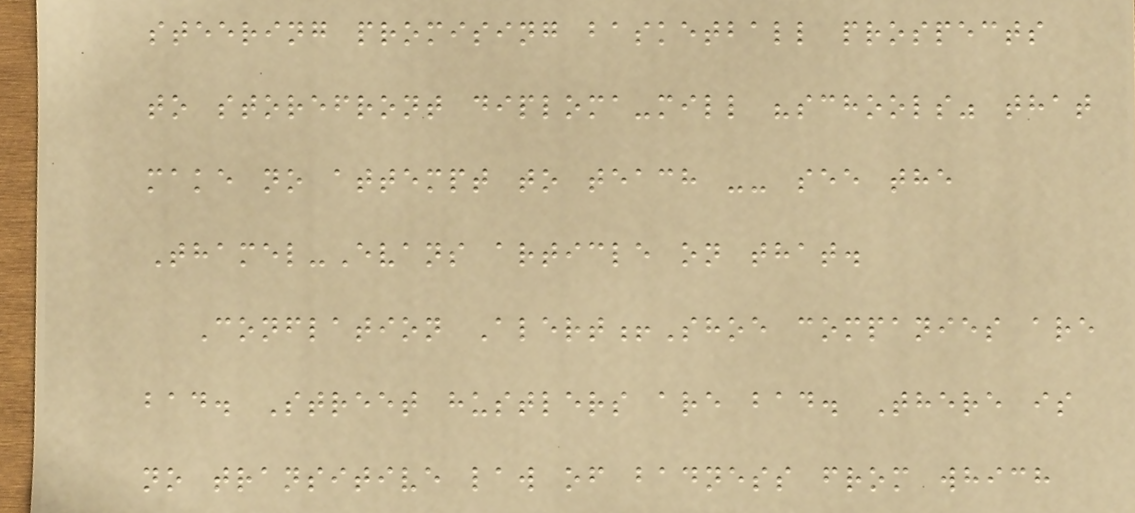steering promising basketball prospects
to storefront diploma-mill "schools" that
make no attempt to teach -- see the
Thamel-Evans article on that.
Conflation Alert!Shoe companies are
bad. Street hustlers are bad. There is
no transitive law of badness from which
